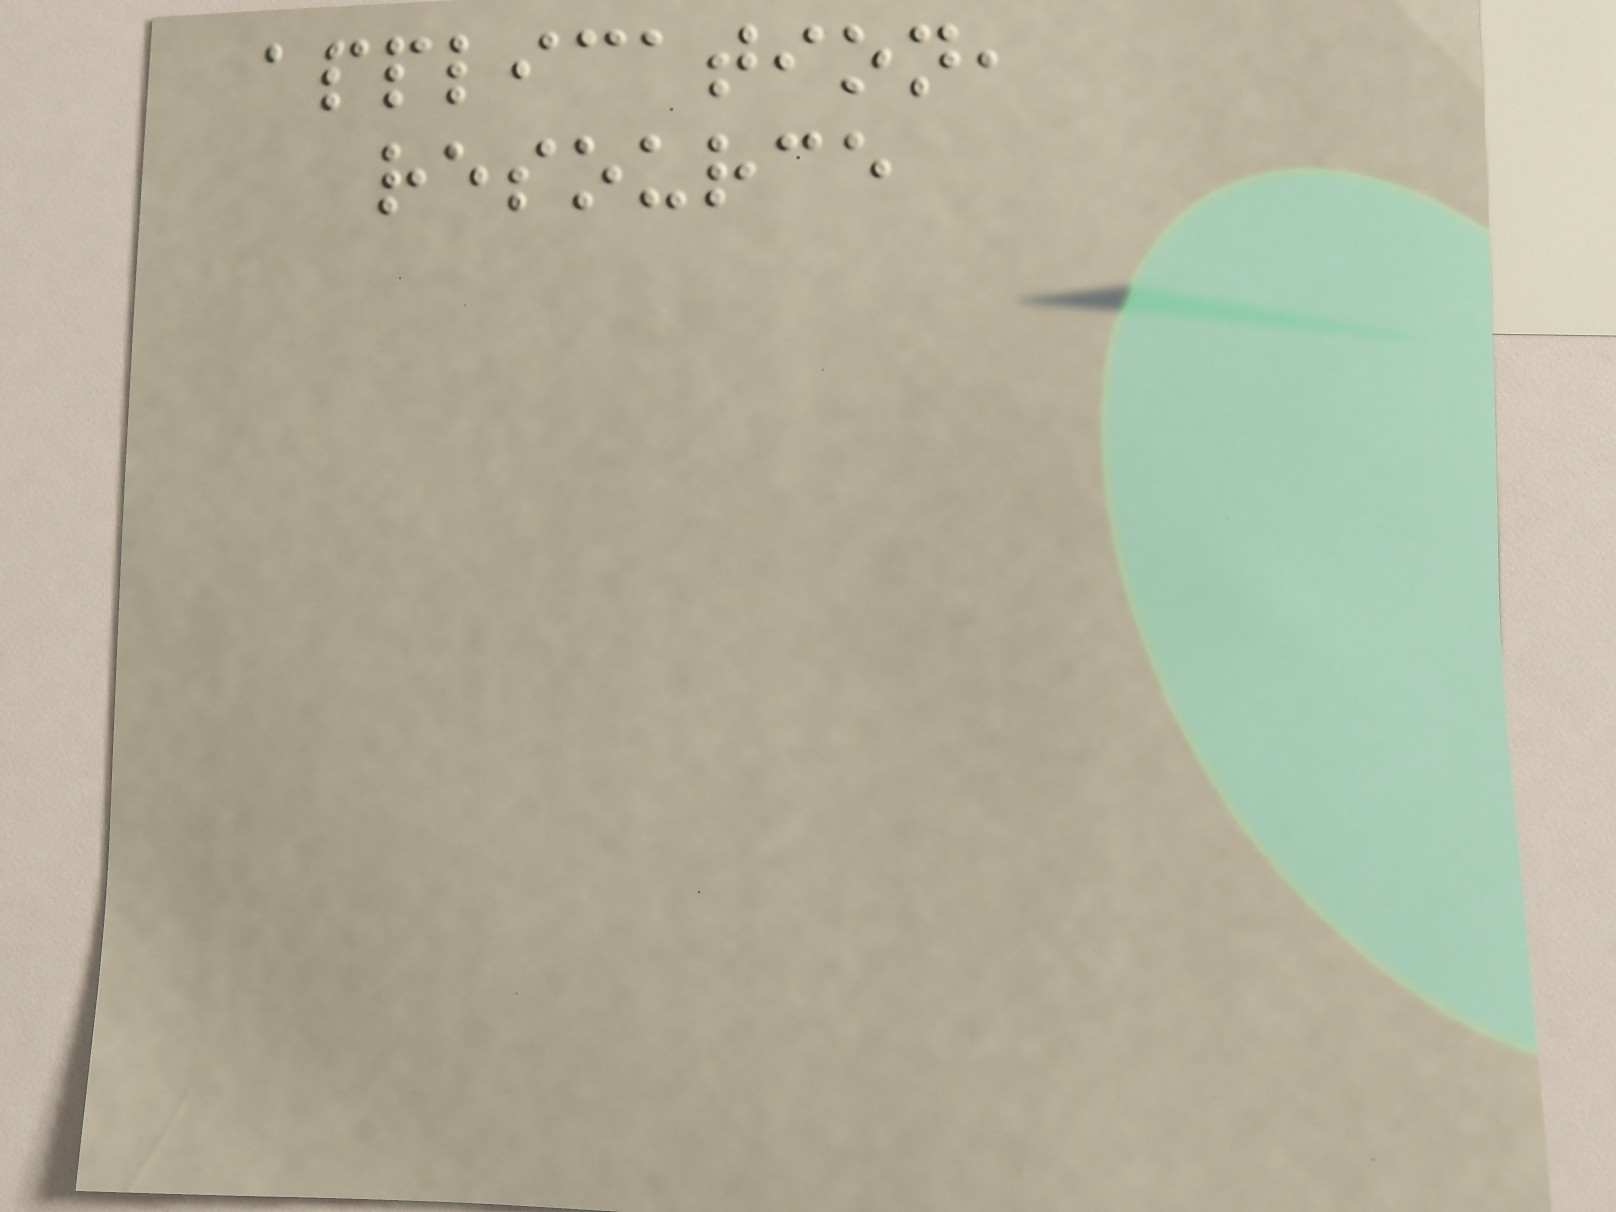application,
resource
